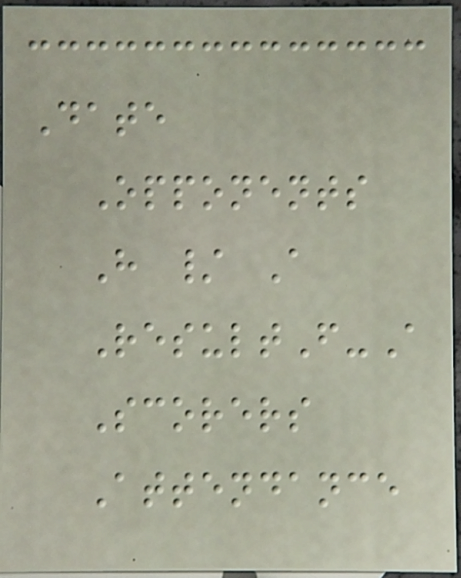Date
Opponents
H / A
ResultF-A
Scorers
Attendance
